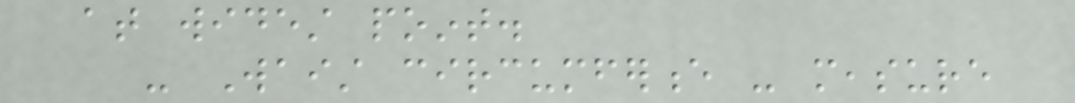at widest point.
- Waist circumference - measure
